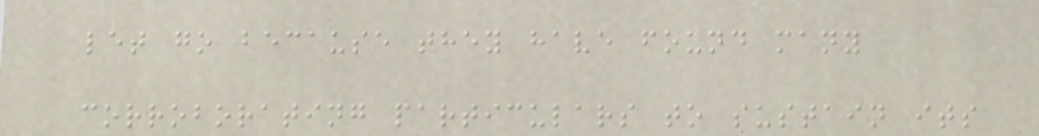let go because they have found many
corroborating particulars to sustain its
